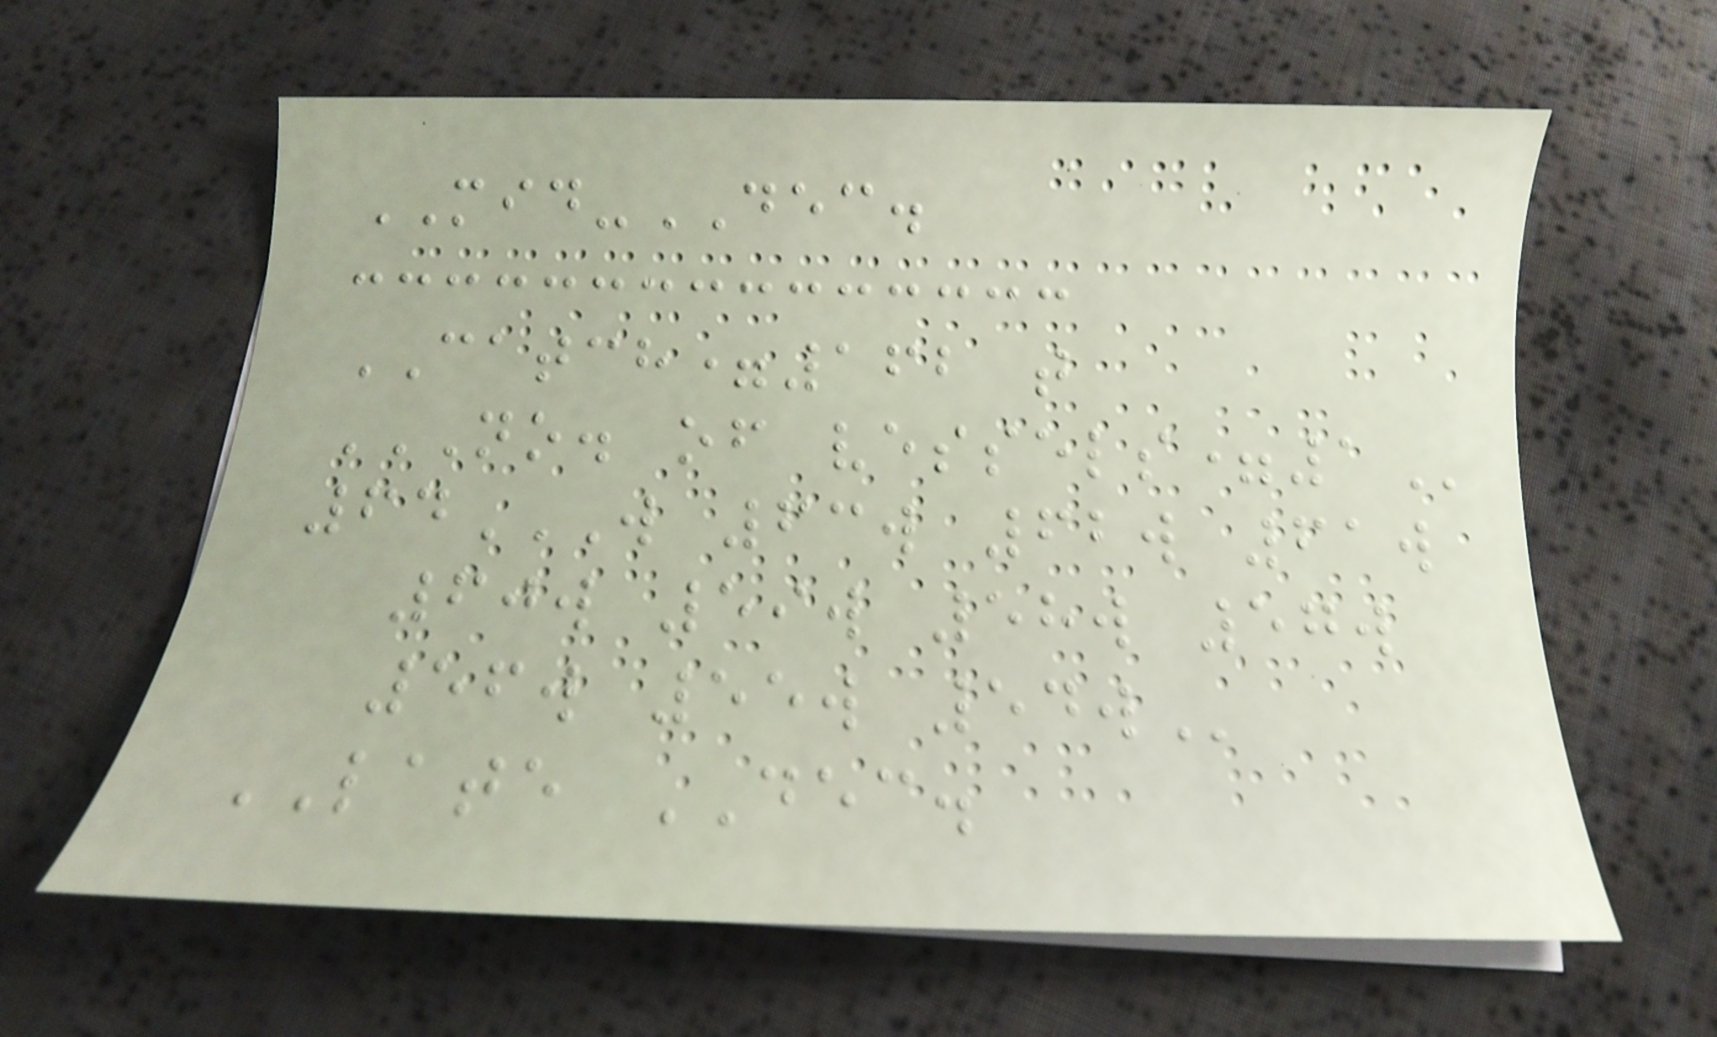MID-DEC.
CATCH=162 t
NO. OF VESSELS=1
64W 63W 62W 61W
60W 59W 58W 57W
56W 55W 54W
LATE DEC.
